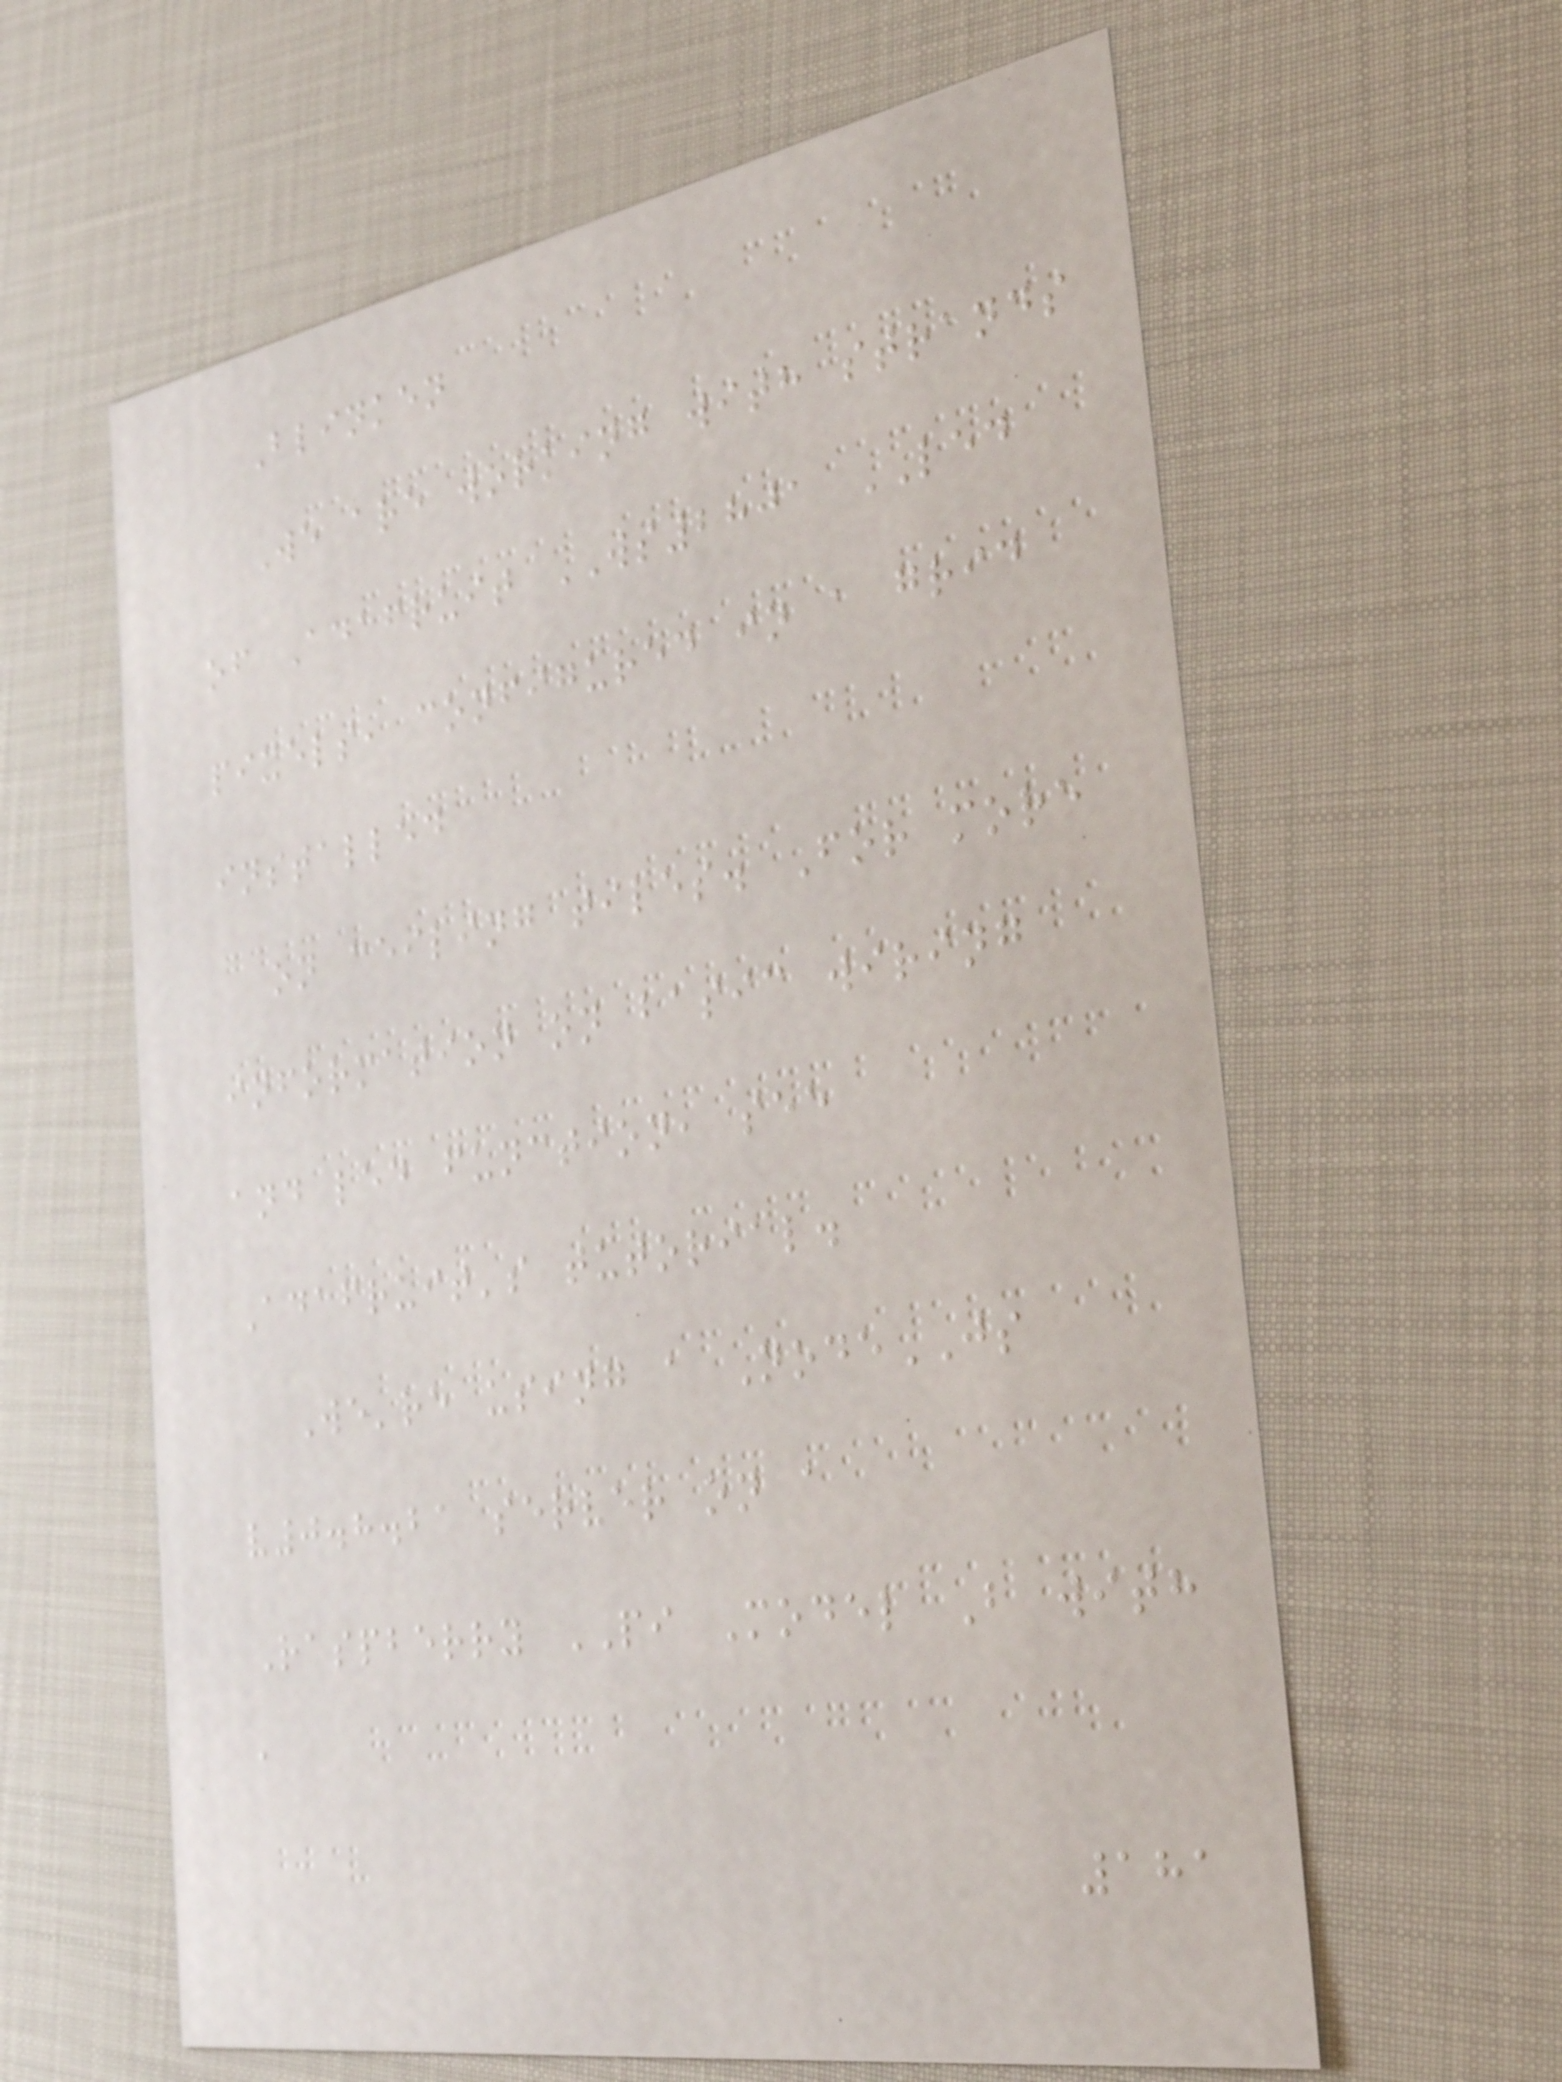Blinken
We are working with strands
of Adafruit WS2801 LED
pixels, configured in a grid
installed
on ceiling tiles. For more
information on basic wiring
and led function, see
Adafruit's tutorial.
We're using a NodeJS
v0.8.21 server on a
Raspberry PI Model B with
a
181
